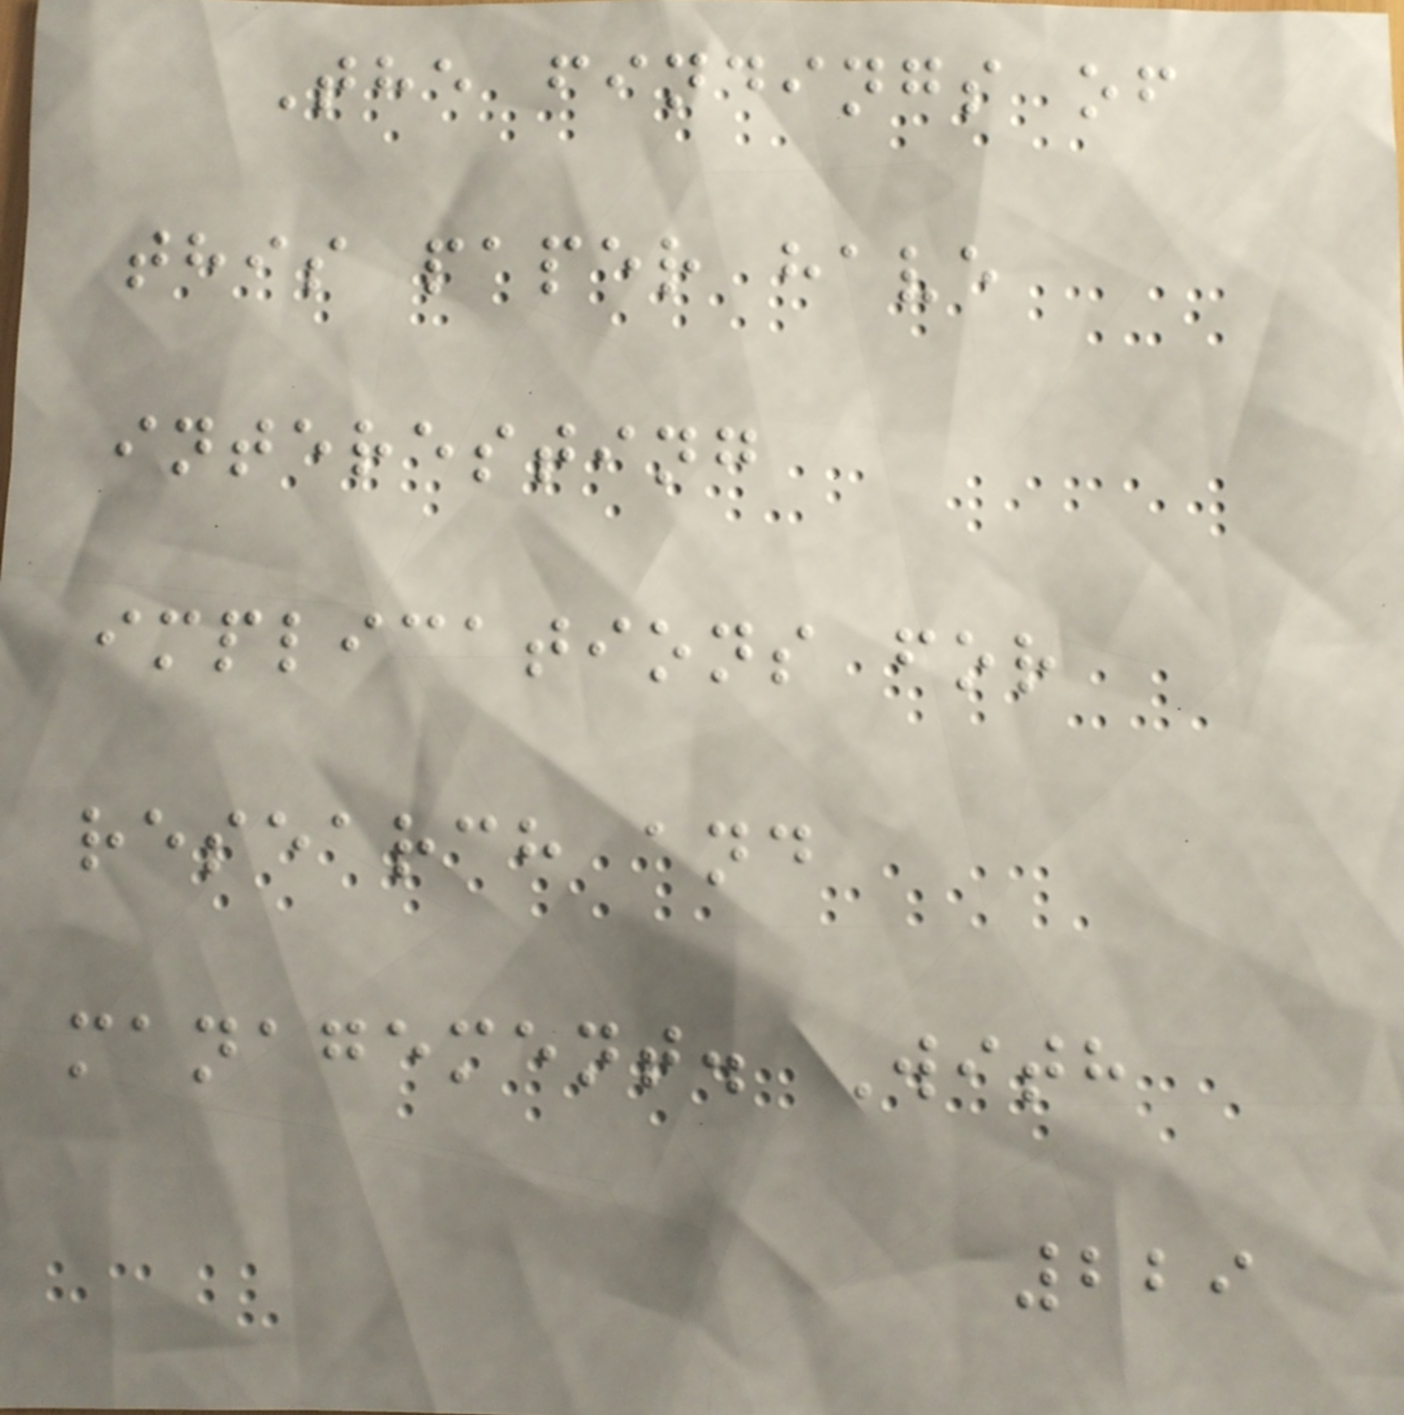The findings of
this paper have
interesting
implications for
research and
management. With
229
